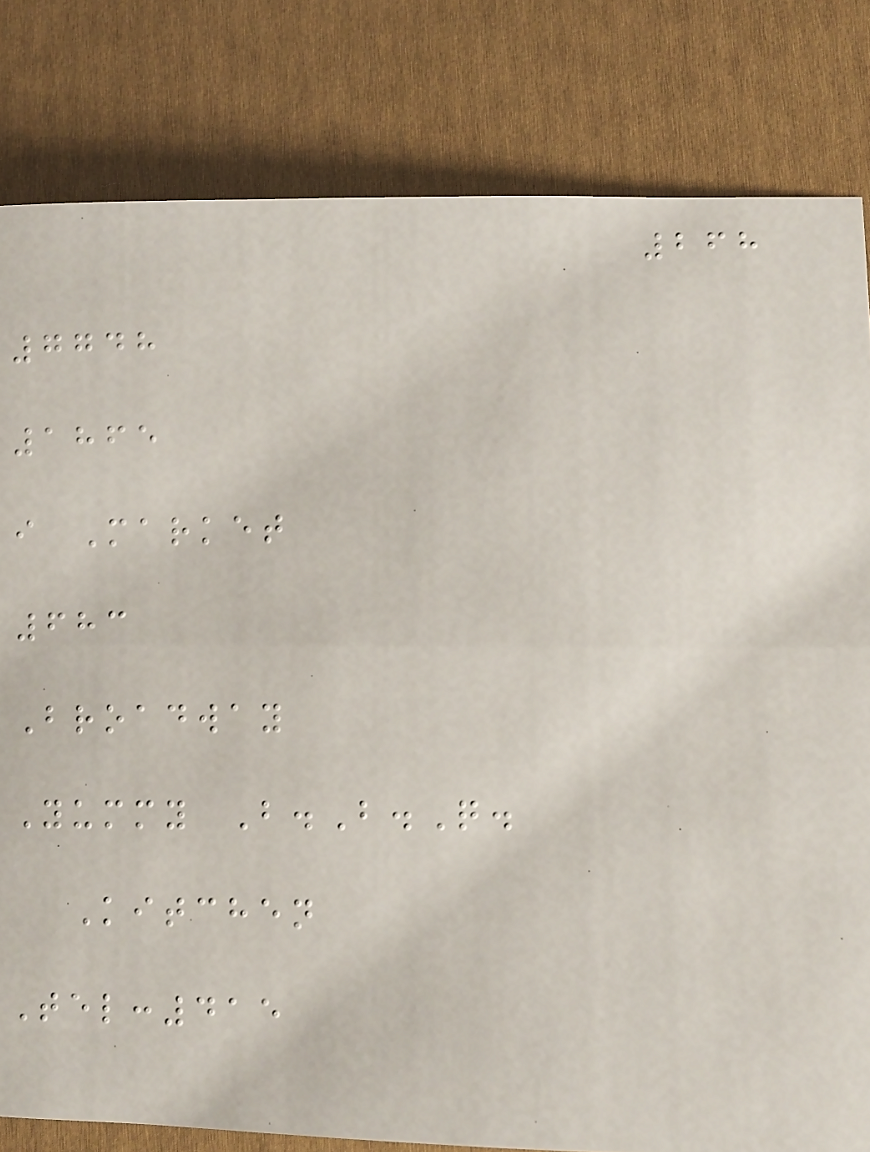268
7748
1865
i Market
683
Broadway
Yummy B.B.Q.
Kitchen
Tel:415
